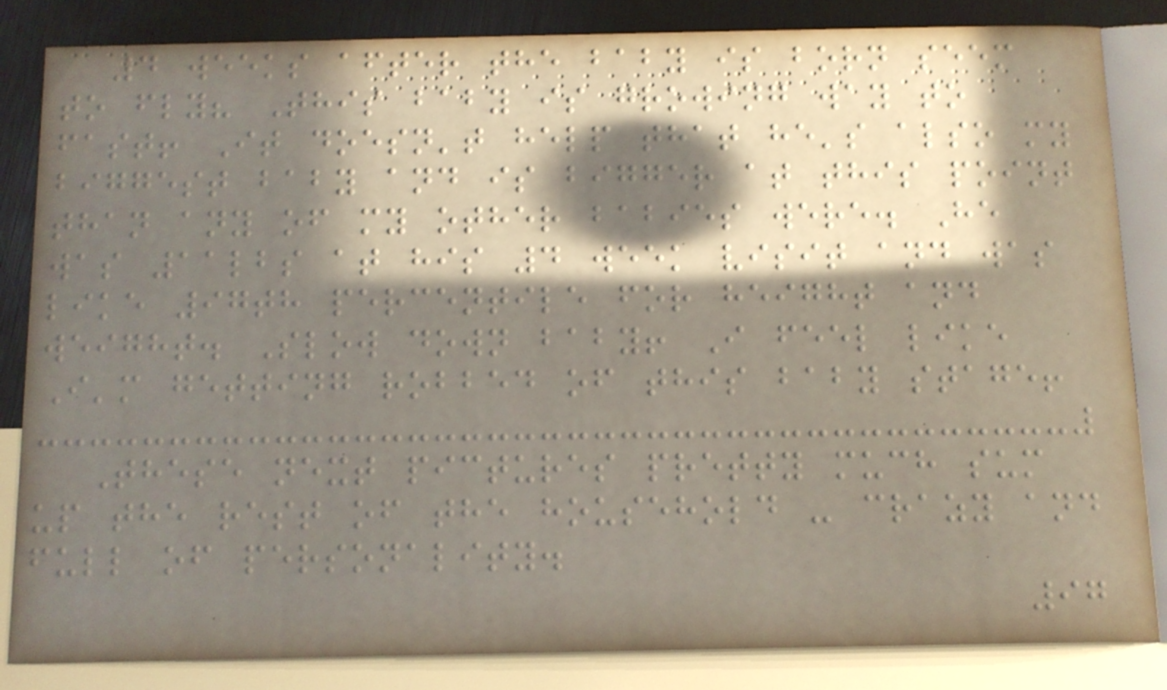4 weeks after the baby is born seem
to fly? This baby is growing way to
fast! It doesn't help that he's also my
biggest baby and is bigger at this point
than any of my other babies were. He
was 11lbs at his 4 week visit and was
like 97th percentile for height and
weight. Slow down baby! I feel like
I'm getting robbed of this baby stage!
These next pictures pretty much sum
up the rest of the household - crazy and
full of personality.
97
